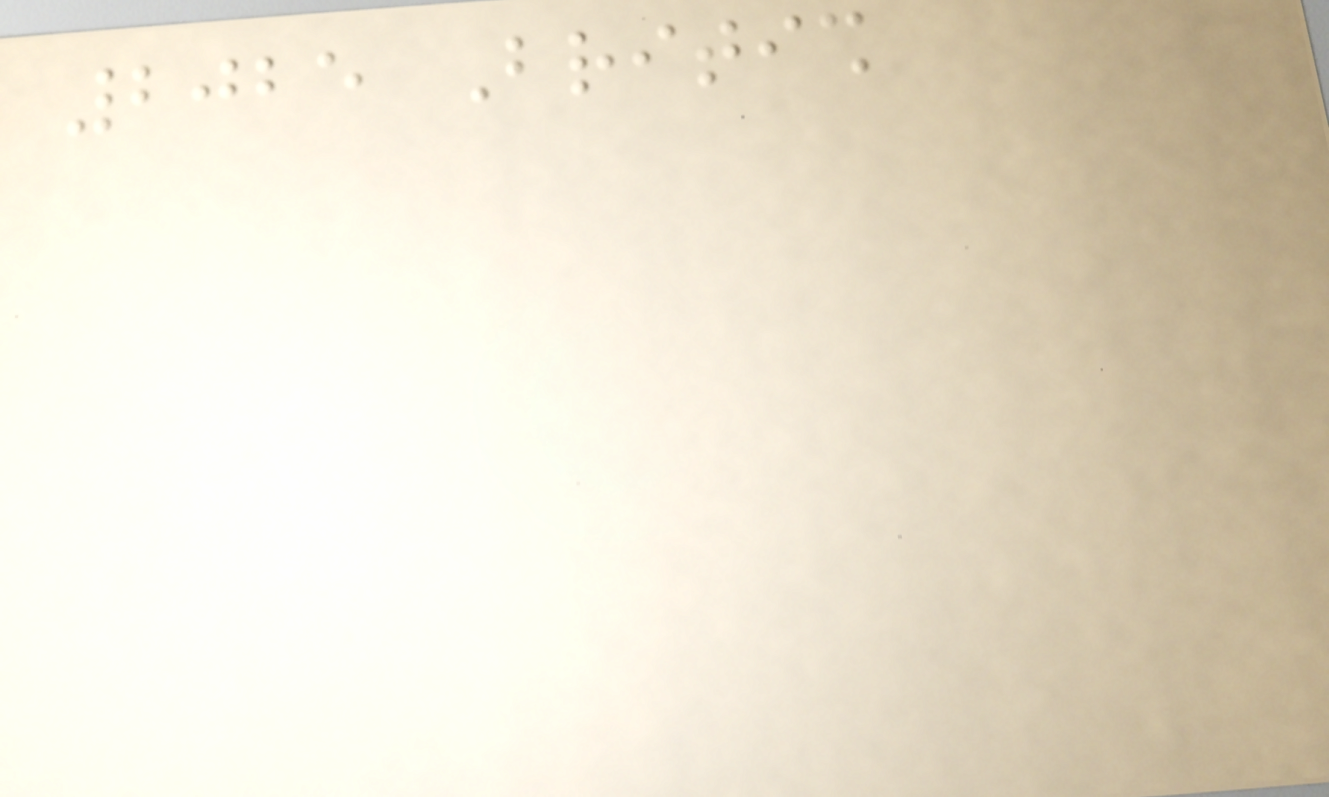2025 British
